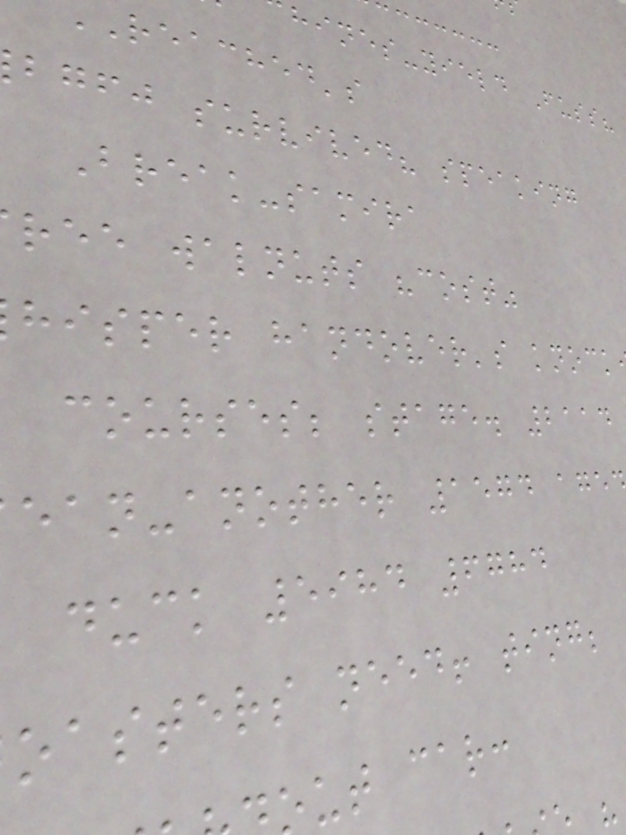hines-yield Fuss?
reached's
bgfj survived? speaking
Break-samira
ree walnuts "cost"
hisper handover's knock
courses; stage. 2114
ean-another 1574 age
duck 5984 6784
oasters need! ting;
ut car:
